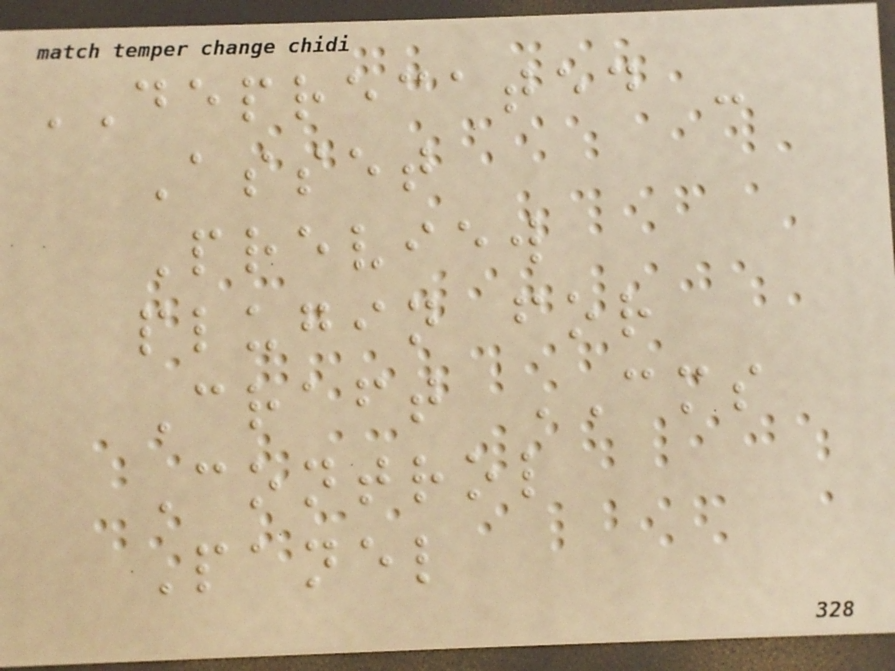DEPRECATED -
Asset
Preview
plugin for
Craft CMS
Control
Panel
